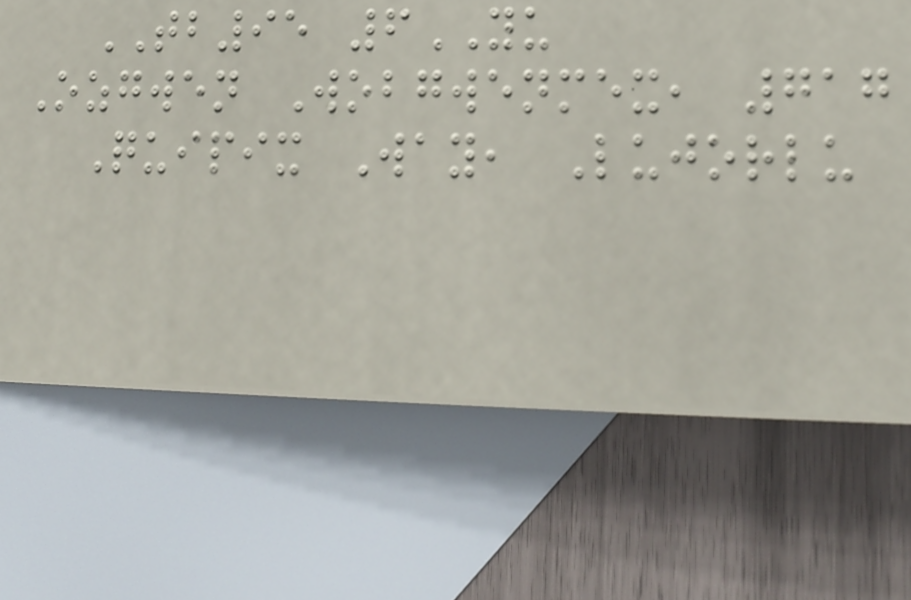TB95 6YU
Ozgwen Wobgwenmex, 717
Quipix Way, Lujorlu
